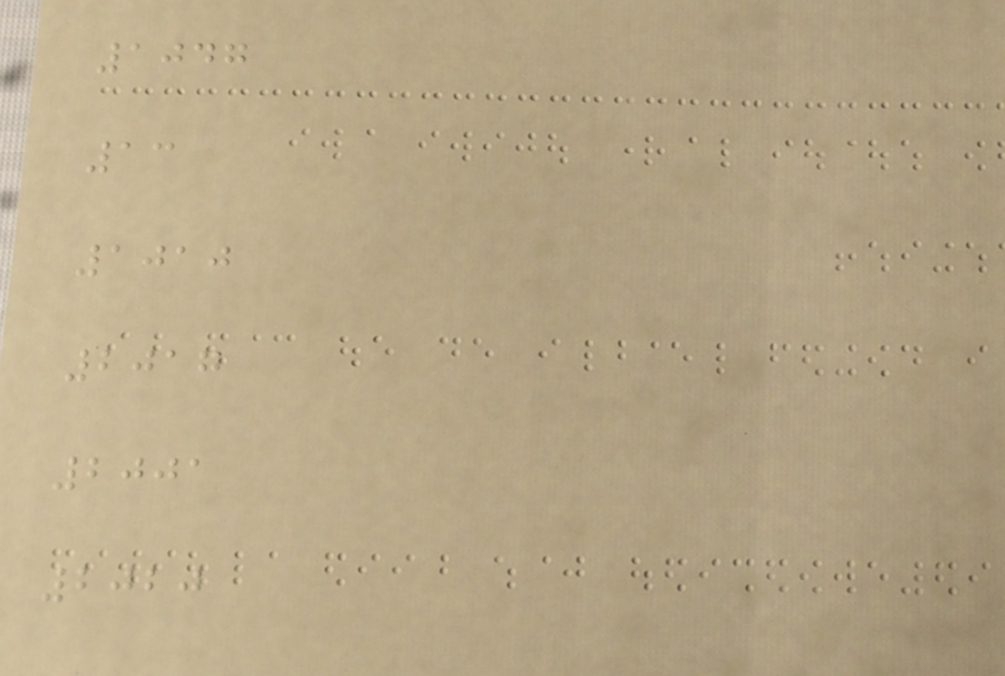1047
13
1010
2017
2001
2020
